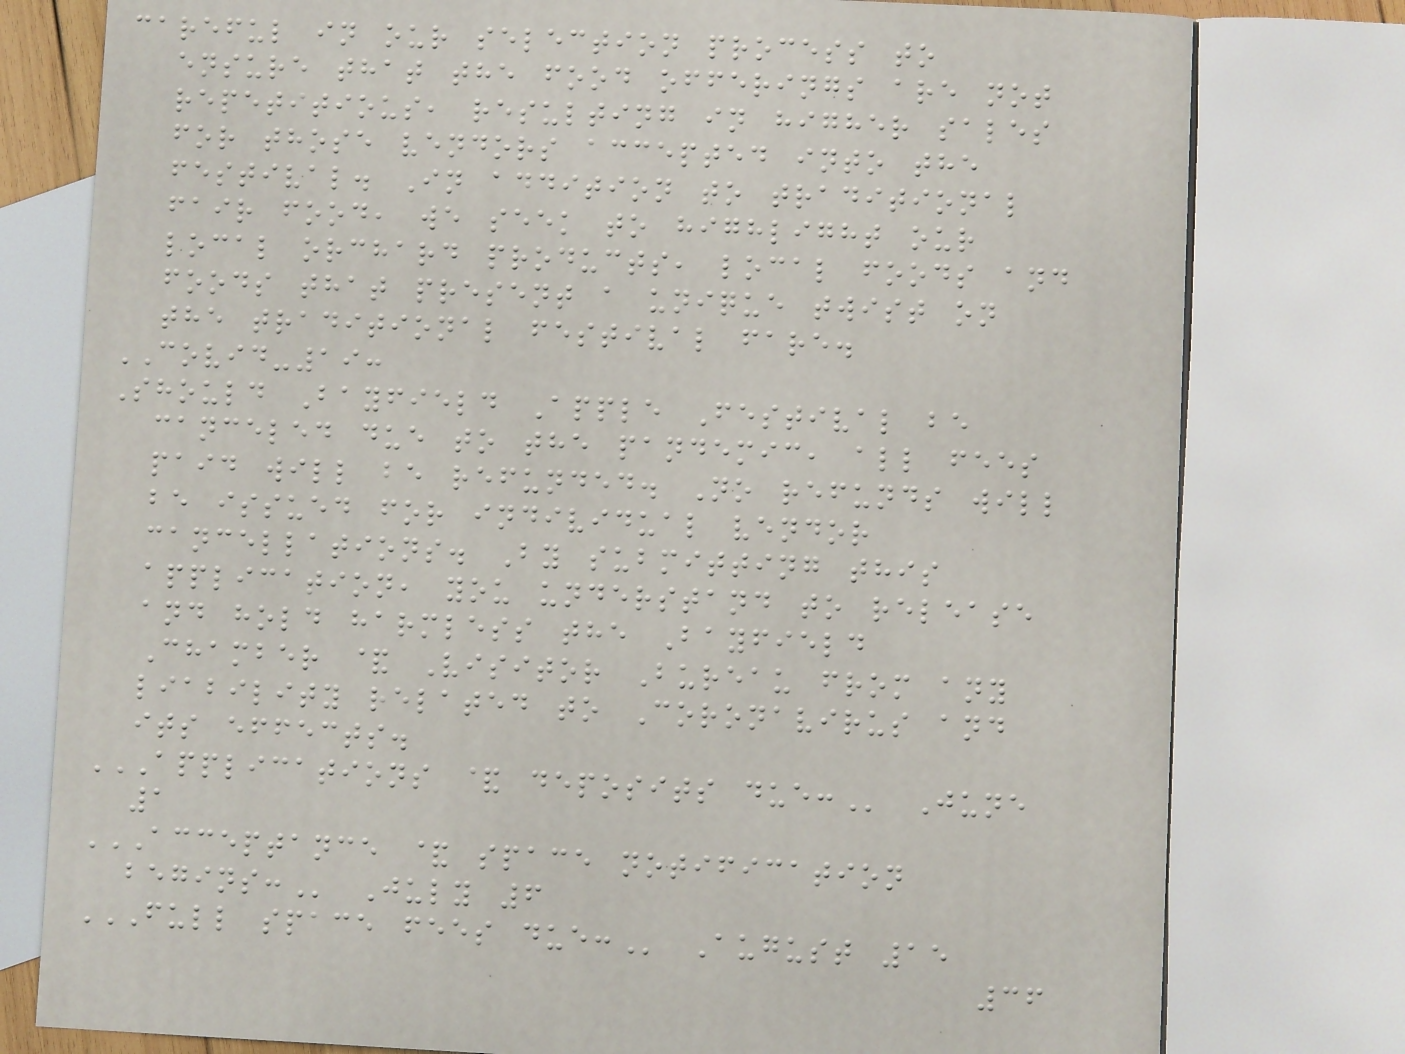careful in our selection process to
ensure that the food offerings are not
repetitious, resulting in higher sales
for those vendors accepted into the
festival. In addition to traditional
fair food, we seek to highlight our
local orchard products, local foods and
foods that present a unique twist on
the traditional festival fare.
COVID-19:
Should Bayfield Apple Festival be
canceled due to the pandemic, all fees
paid will be refunded. No refunds will
be issued for individual vendor
cancellations. By submitting this
application, you understand to release
and hold harmless the Bayfield
Chamber & Visitor Bureau from any
liability related to Coronavirus and
its effects.
APPLICATIONS & DEPOSITS DUE: June
1
ACCEPTANCE & SPACE NOTIFICATION
BEGINS: July 6
FULL SPACE FEES DUE: August 15
36
